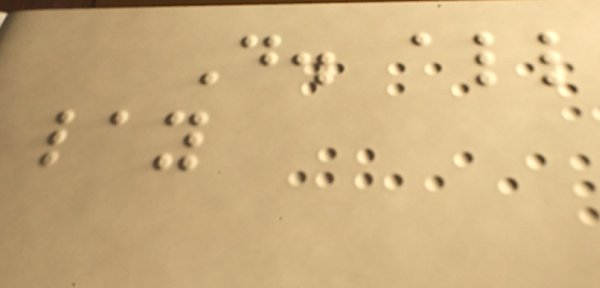D. all
lay
